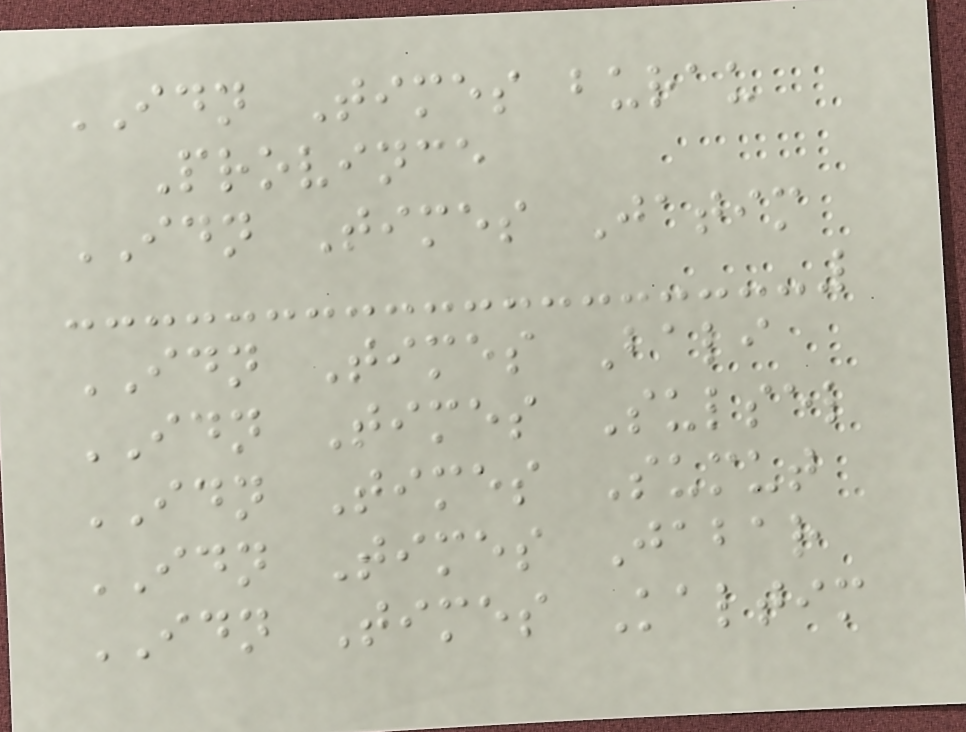IDN Times burau
Province
IDN Times Jatim
IDN Times Bali
IDN Times Sulsel
IDN Times Sumut
IDN Times Jabar
IDN Times Kaltim
